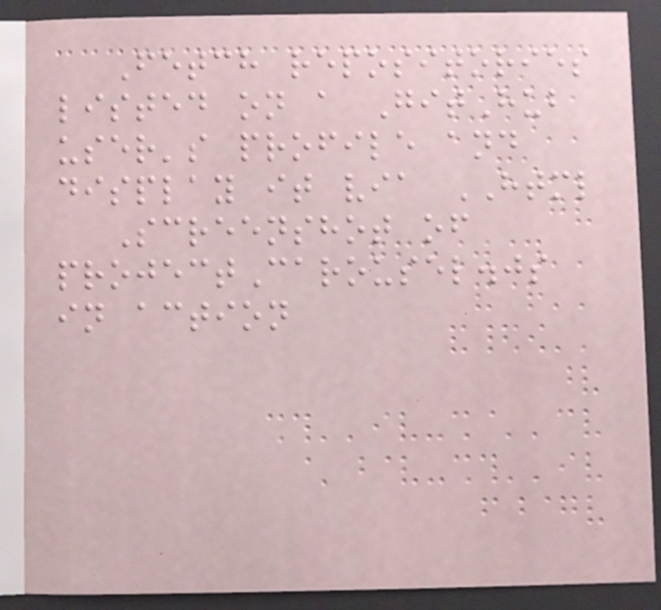Fetch repositories
listed on a GitHub
user's profile and
display it via HTML
Screenshot of
projectCarousel.js
in action
